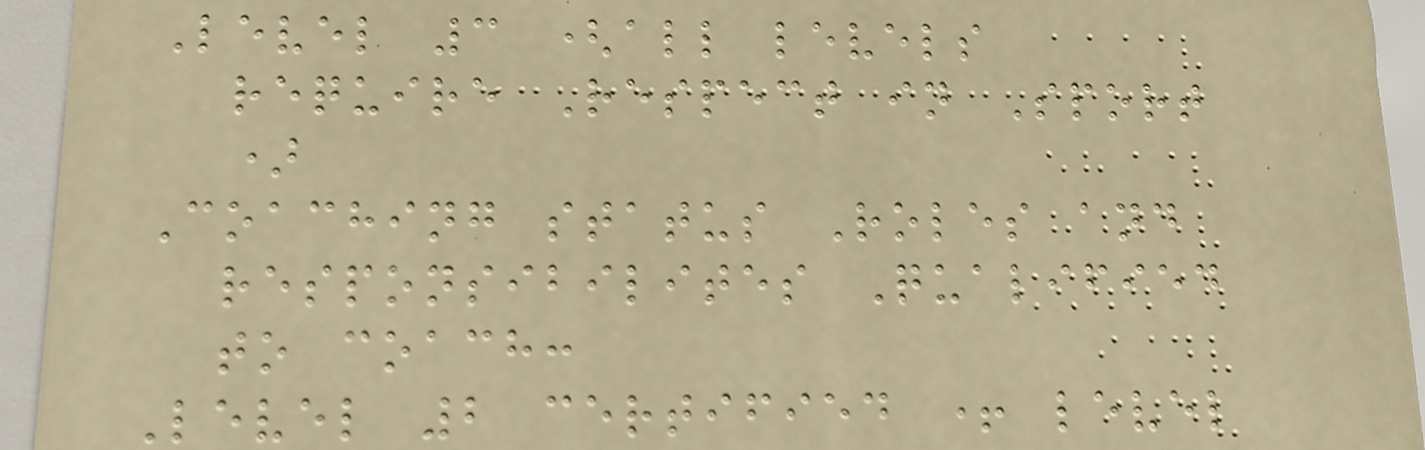Level 3 (all levels
require Respect in Sport
)
Coaching status Roles and
responsibilites Qualified
to coach:
Level 2 certified + level
